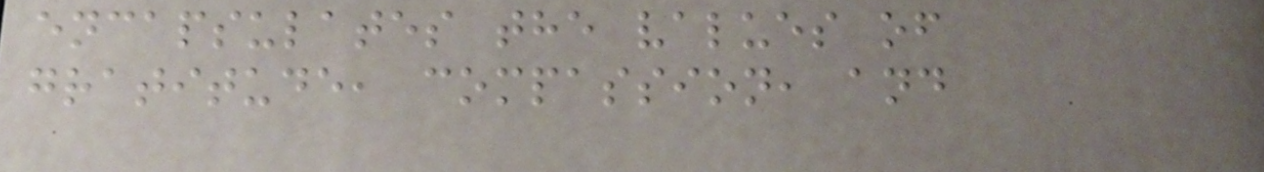encapsulates the values of
gratitude, compassion, and
